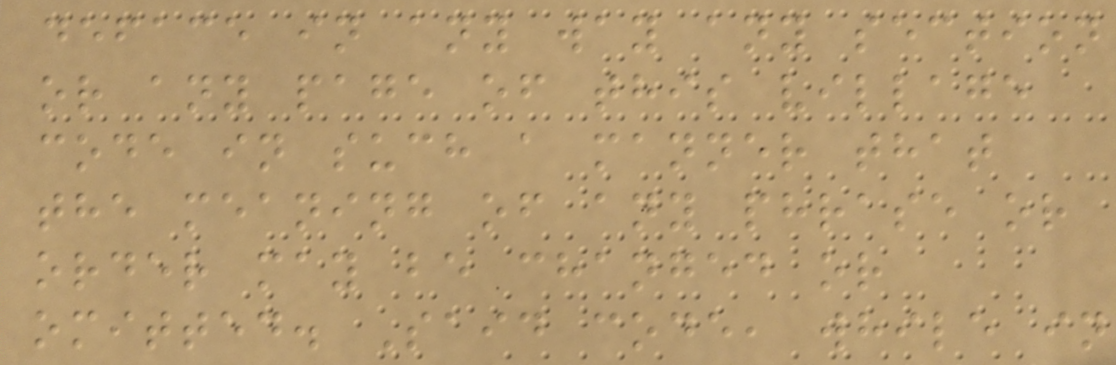deface in any way any section
or any page of this village
code in such a manner that
the meaning of any phrase or
order may be changed or
omitted. Said code, while in
